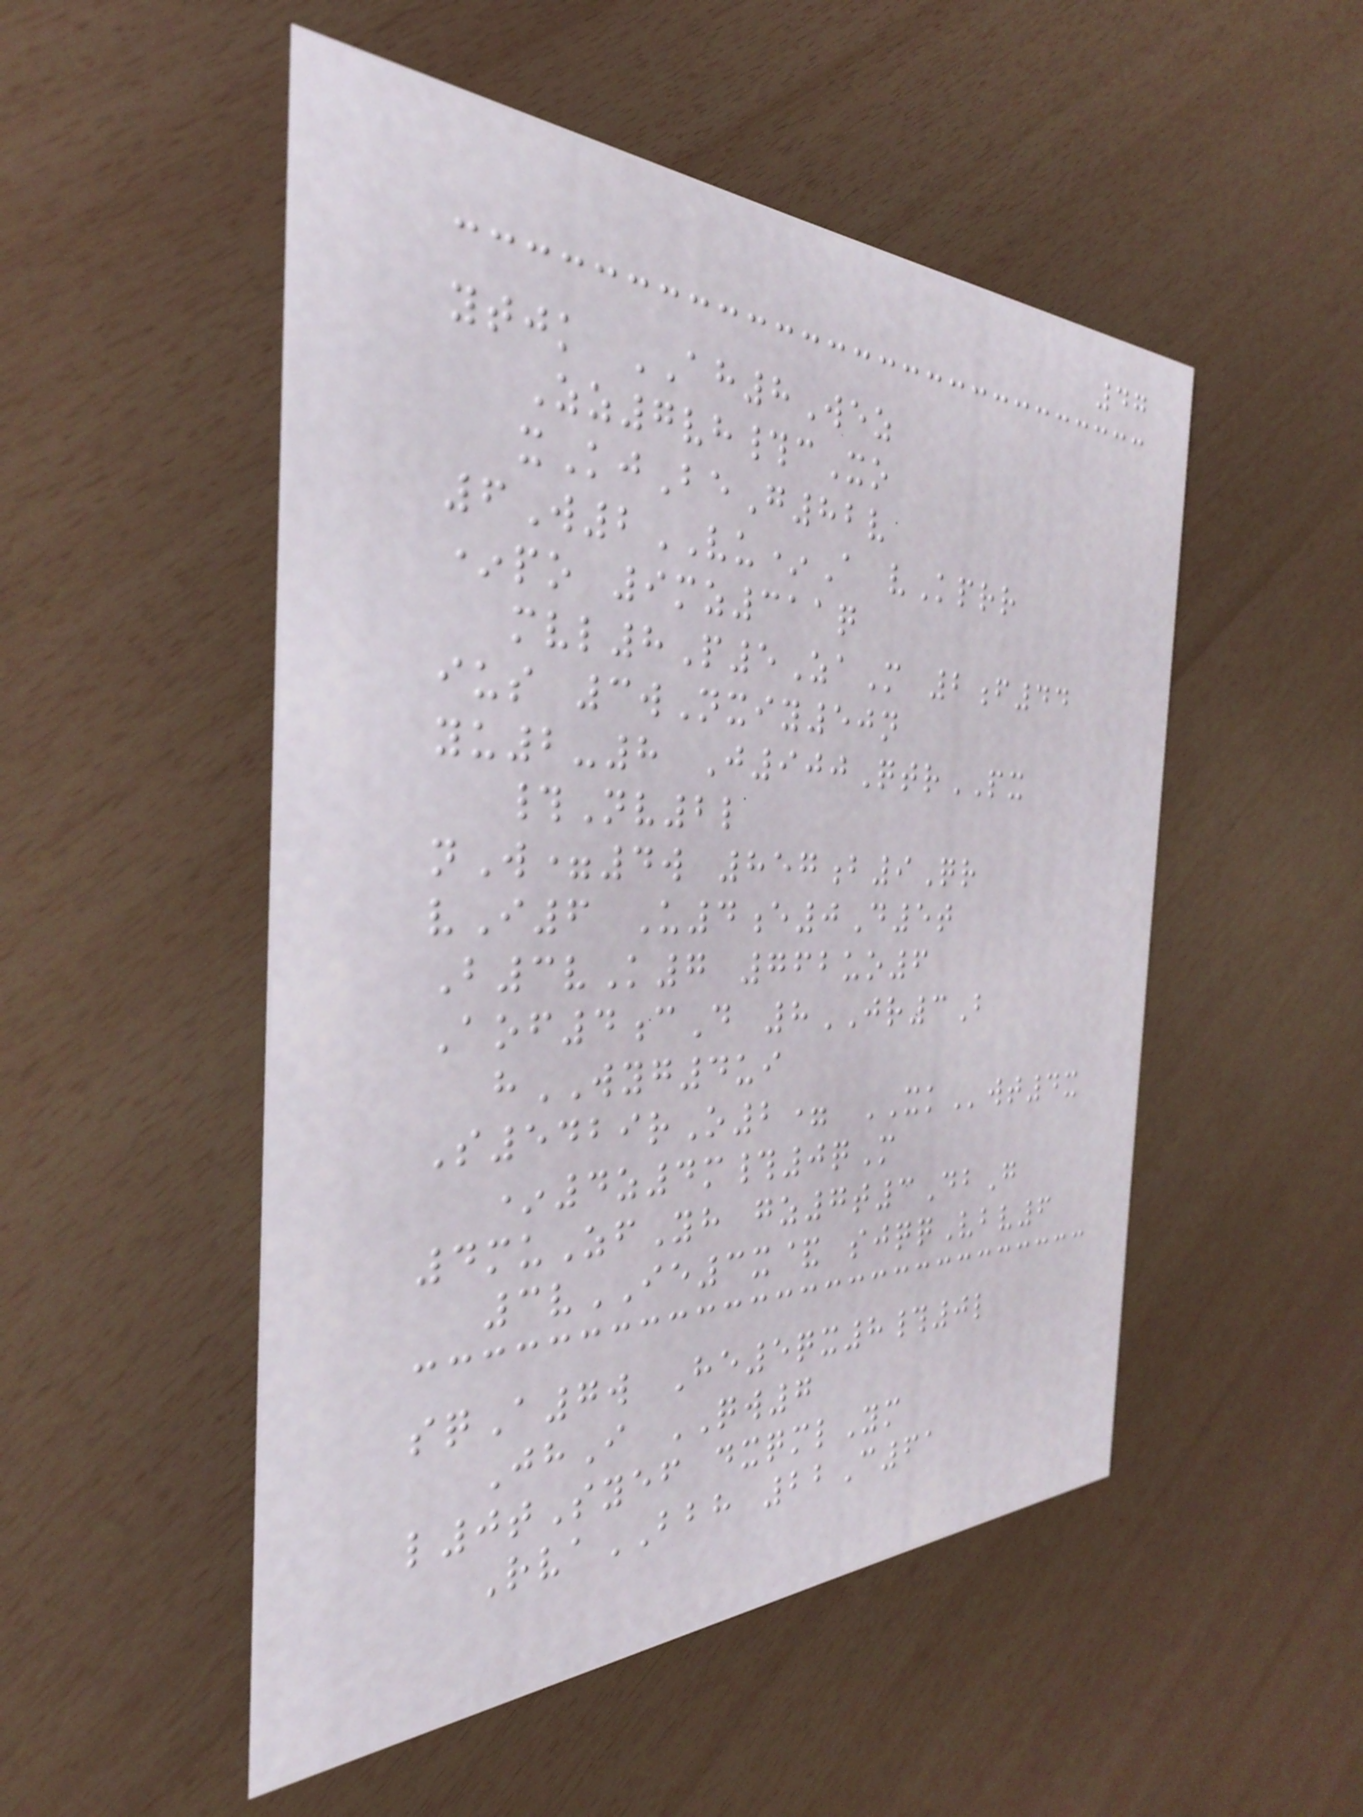47
ytjk AH8Wez
Zz7vh#cXo
xKjBeG82v
6W2VU*A vKprr
*po 9mz311q
mvl8P5ZaM 2f44
ius 3wNxiy50n
yu2-8 J900QtrPX
#Nv2l
nW=4w 857b9Qr
vI6 U4e0D5t
B3vK7 762uo6
Aof4cD 8JR3B
hWYG4ui
S5429rO2= XKwt4x
*4z4m#0qM
4muZfYh gz7t3DbG
3vIE3x& sjqqVbv6
sqA7w He5qx8#0l
JhI QW7
l0tSyef dxqmlYm
RvaBBH 22C61
